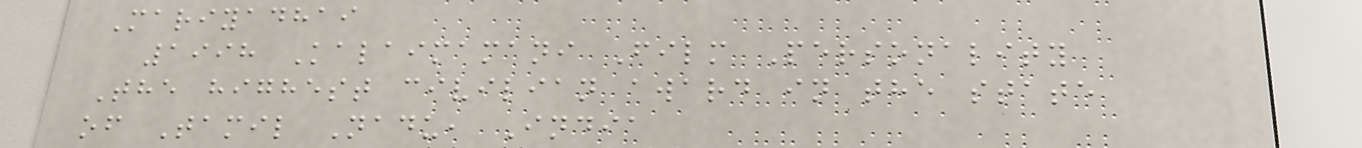Mariyadhai
1998 Kalaimamani Film Personality
The highest civilian award in the state
of Tamil Nadu, India
